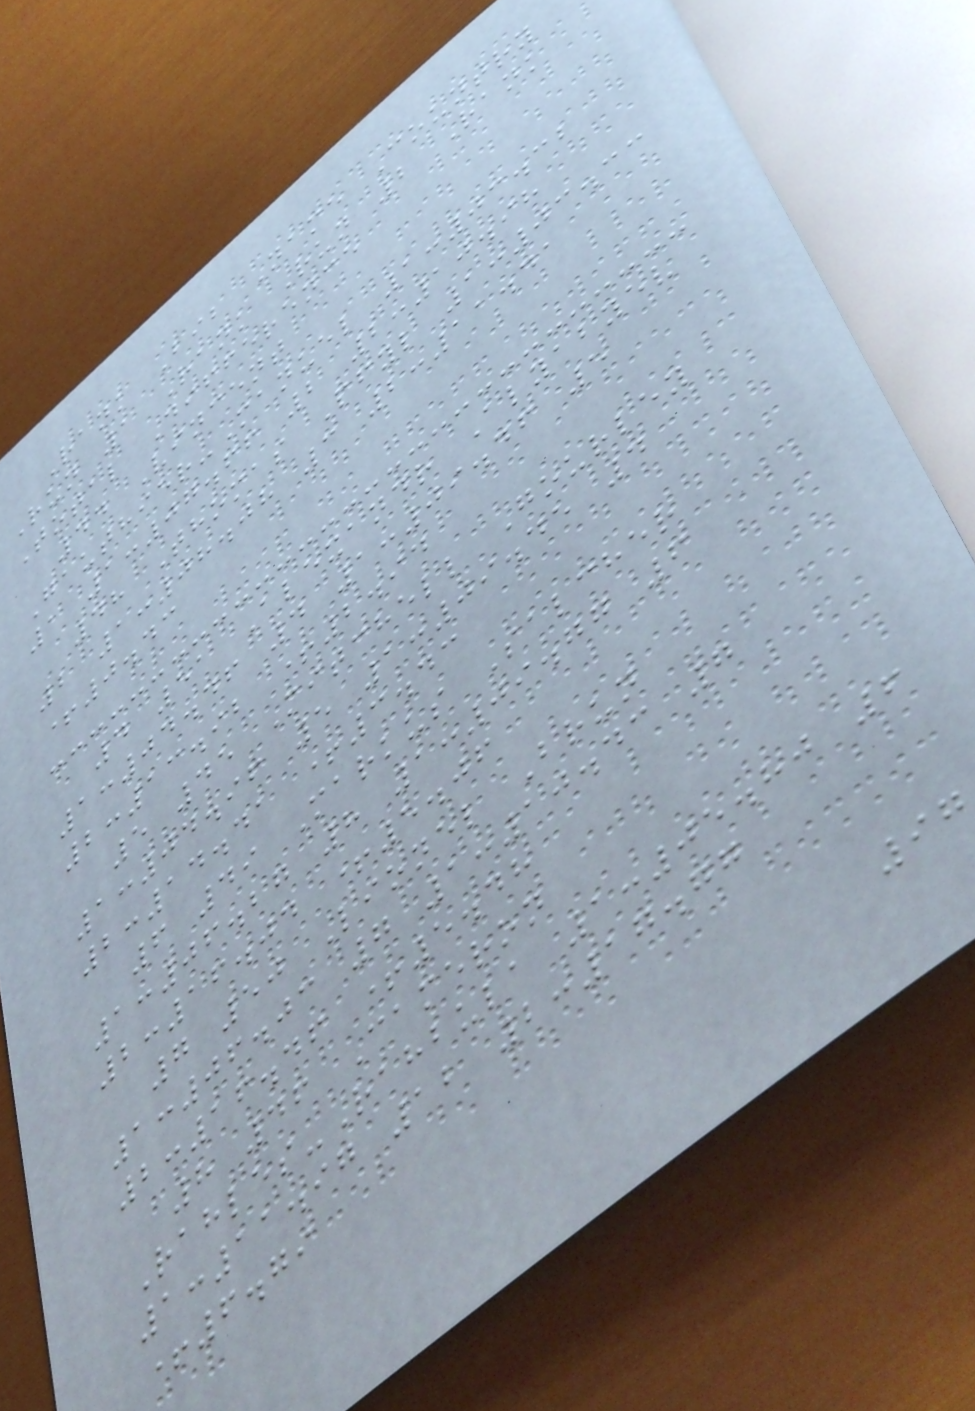Rank Bib Name Country
Run 1 Rank Run 2 Rank
Total Difference
44 Vincent
Gauthier-Manuel 1:03.32
1 1:07.66 2 2:10.98
48 Thomas Pfyl 1:03.33
2 1:08.08 3 2:11.41
+0.43
4 51 Alexandr Alyabyev
1:04.46 4 1:09.46 5
2:13.92 +2.94
5 45 Mitchell Gourley
1:04.96 5 1:09.45 4
2:14.41 +3.43
6 49 Markus Salcher
1:06.27 8 1:09.77 6
2:16.04 +5.06
7 50 Lionel Brun
1:06.03 7 1:10.43 7
2:16.46 +5.48
8 46 Cameron
Rahles-Rahbula 1:05.80 6
1:11.97 12 2:17.77
+6.79
97
